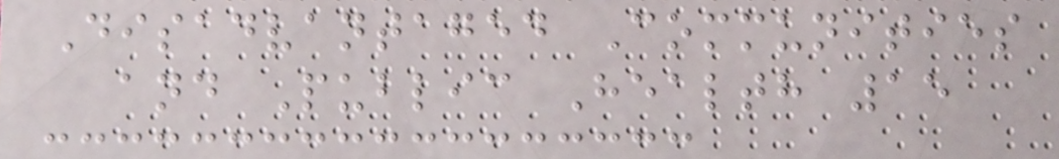Disadvantaged Communities
and Public Health 15
